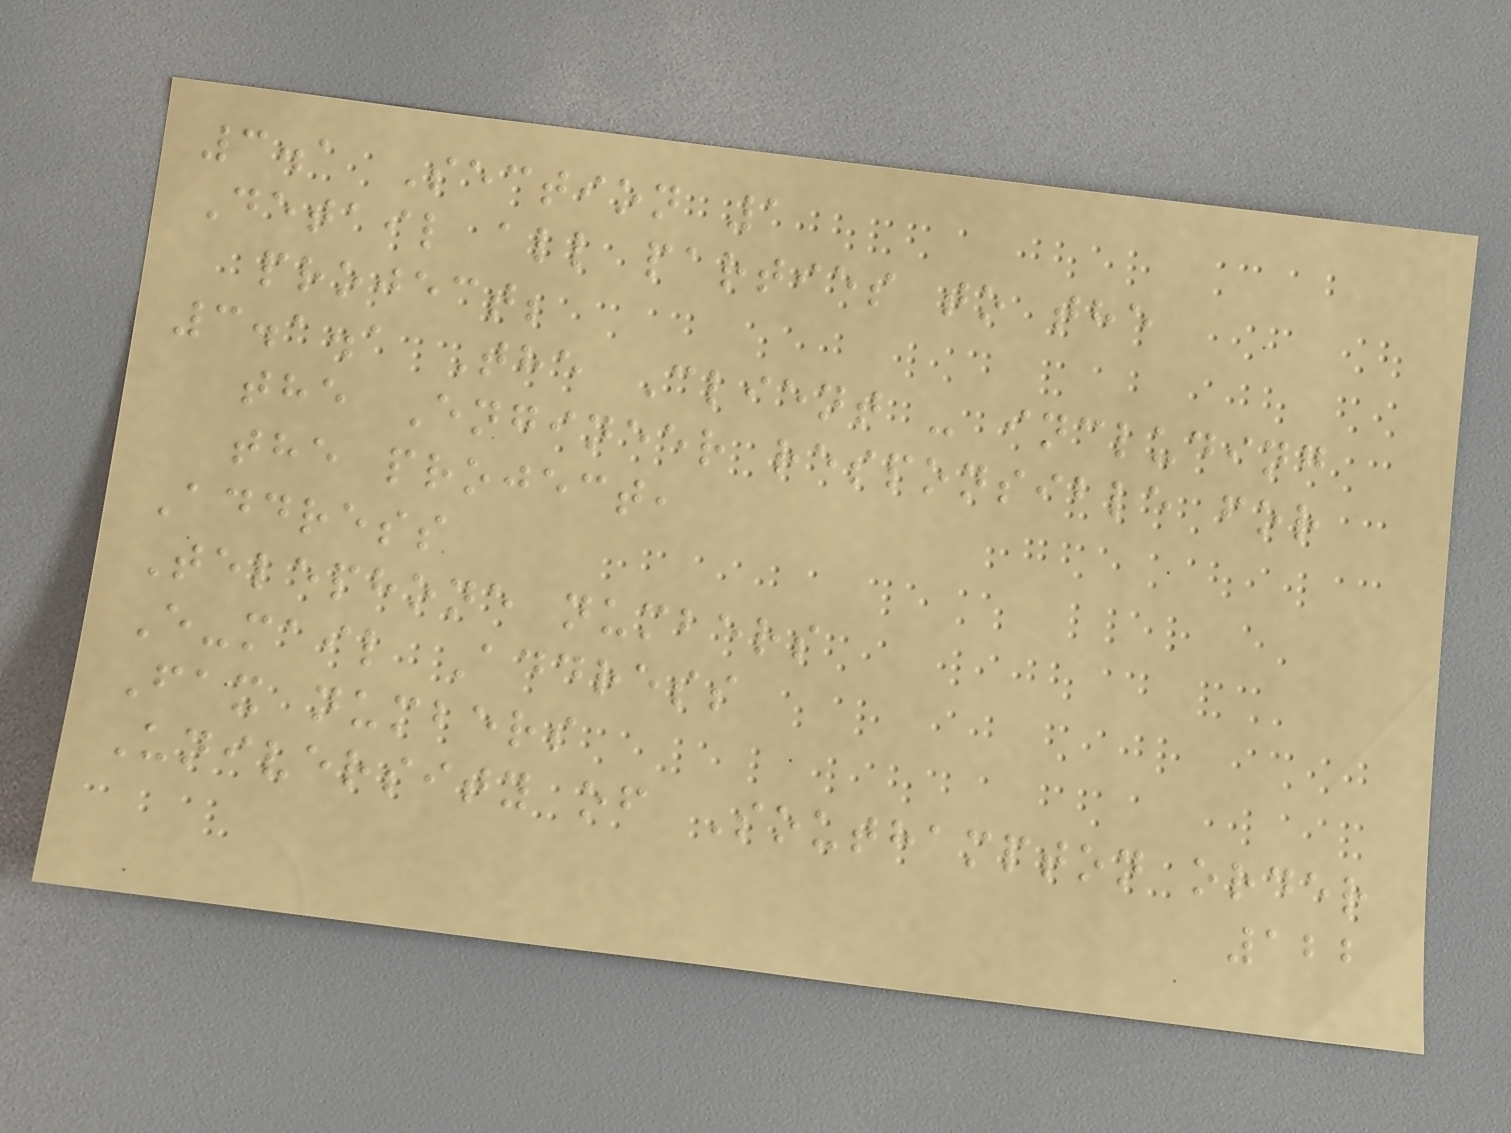3.1 Section 1
Detail all parties to the
project;
3.1.1 The Client - including
the Engineer responsible for
the project,
Address
Telephone numbers
E-mail Address
Fax numbers
University of Southampton order
122
